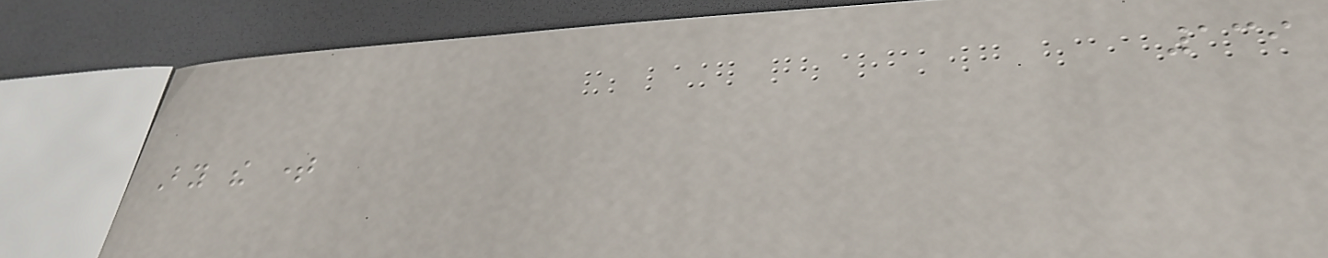139
By the time
